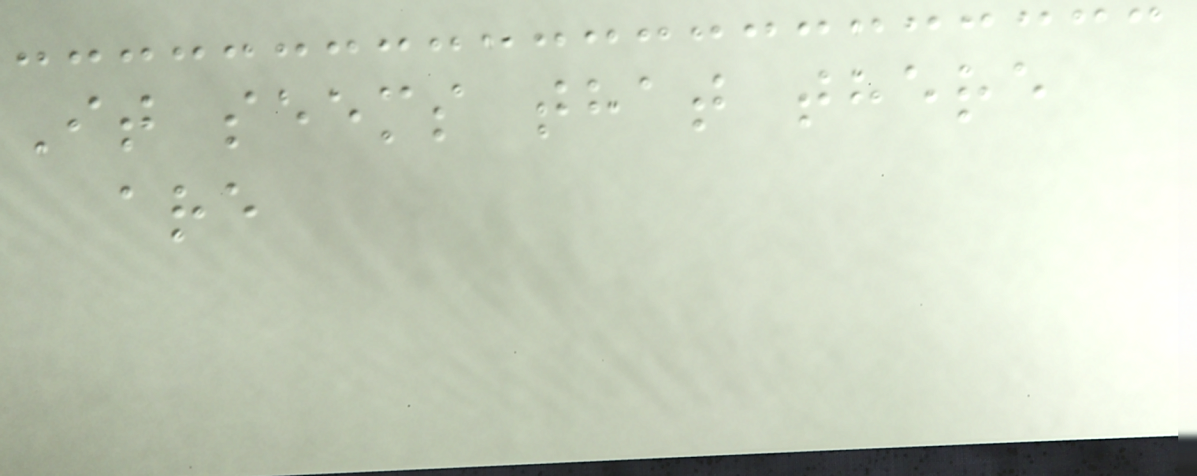It seems that there
are
